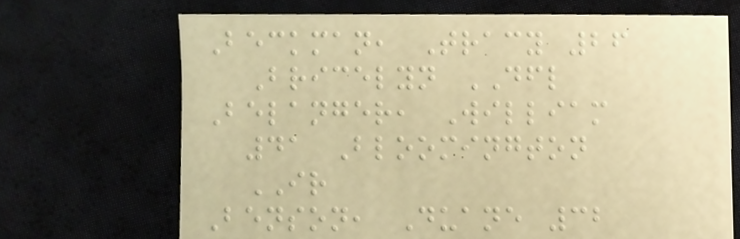Beckman, Tracy 26
Bricelyn DFL
Belanger, William
41 Bloomington
IR
Benson, Duane 32
